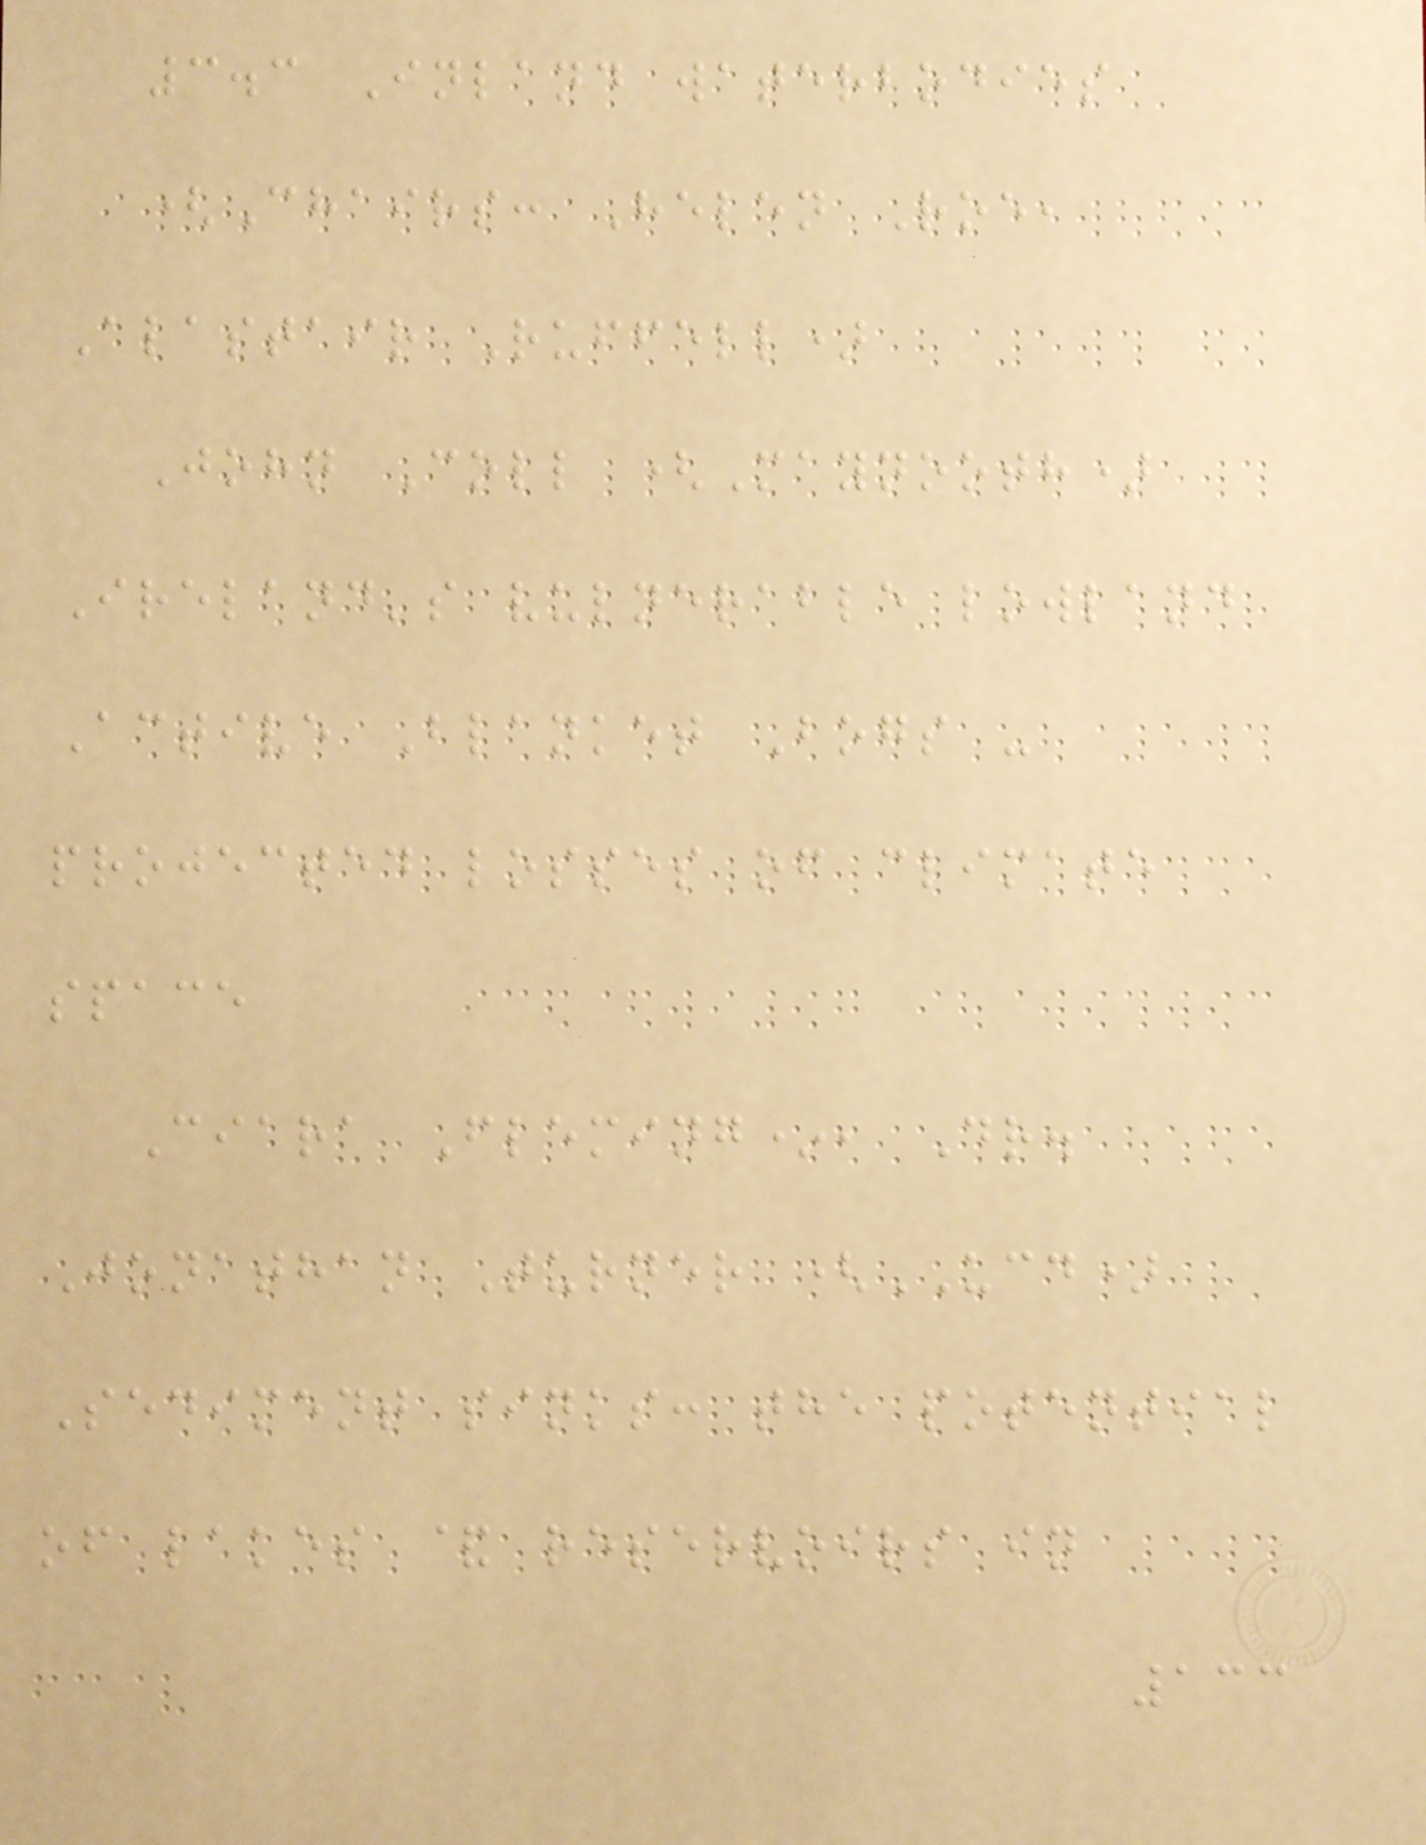3.3 Inland waterbodies
(Chairs: Helen Roe,
Alastair Ruffell)
John Coll (Maynooth)
Ireland's vulnerable lowland
Active Blanket Bogs -
projected losses of climate
space
Ciara Fleming*, Dr.
Jonathan Turner (UCD)
Sediment sinks: the potential
of lakes & reservoirs in
133
